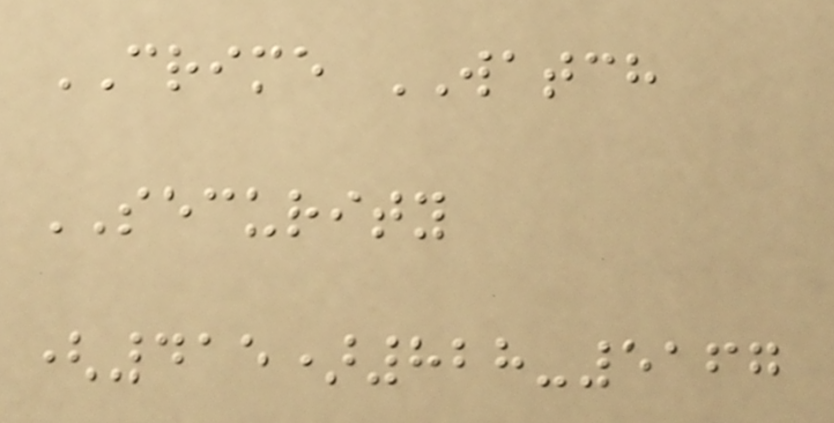CRIME WATCH
SECURITY
(415)828-5167
